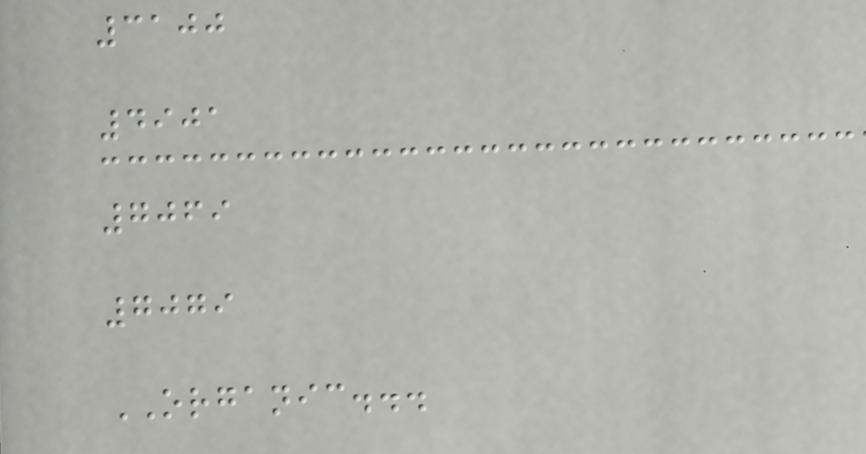3100
4901
7069
7079
ORGANIC...
